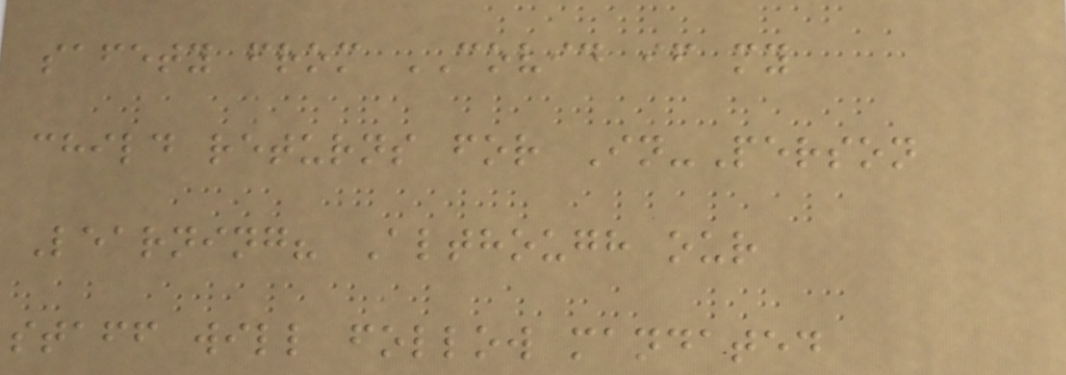safety from COVID if my
child returns for In-Person
Learning? Although our
staff will follow mandated
